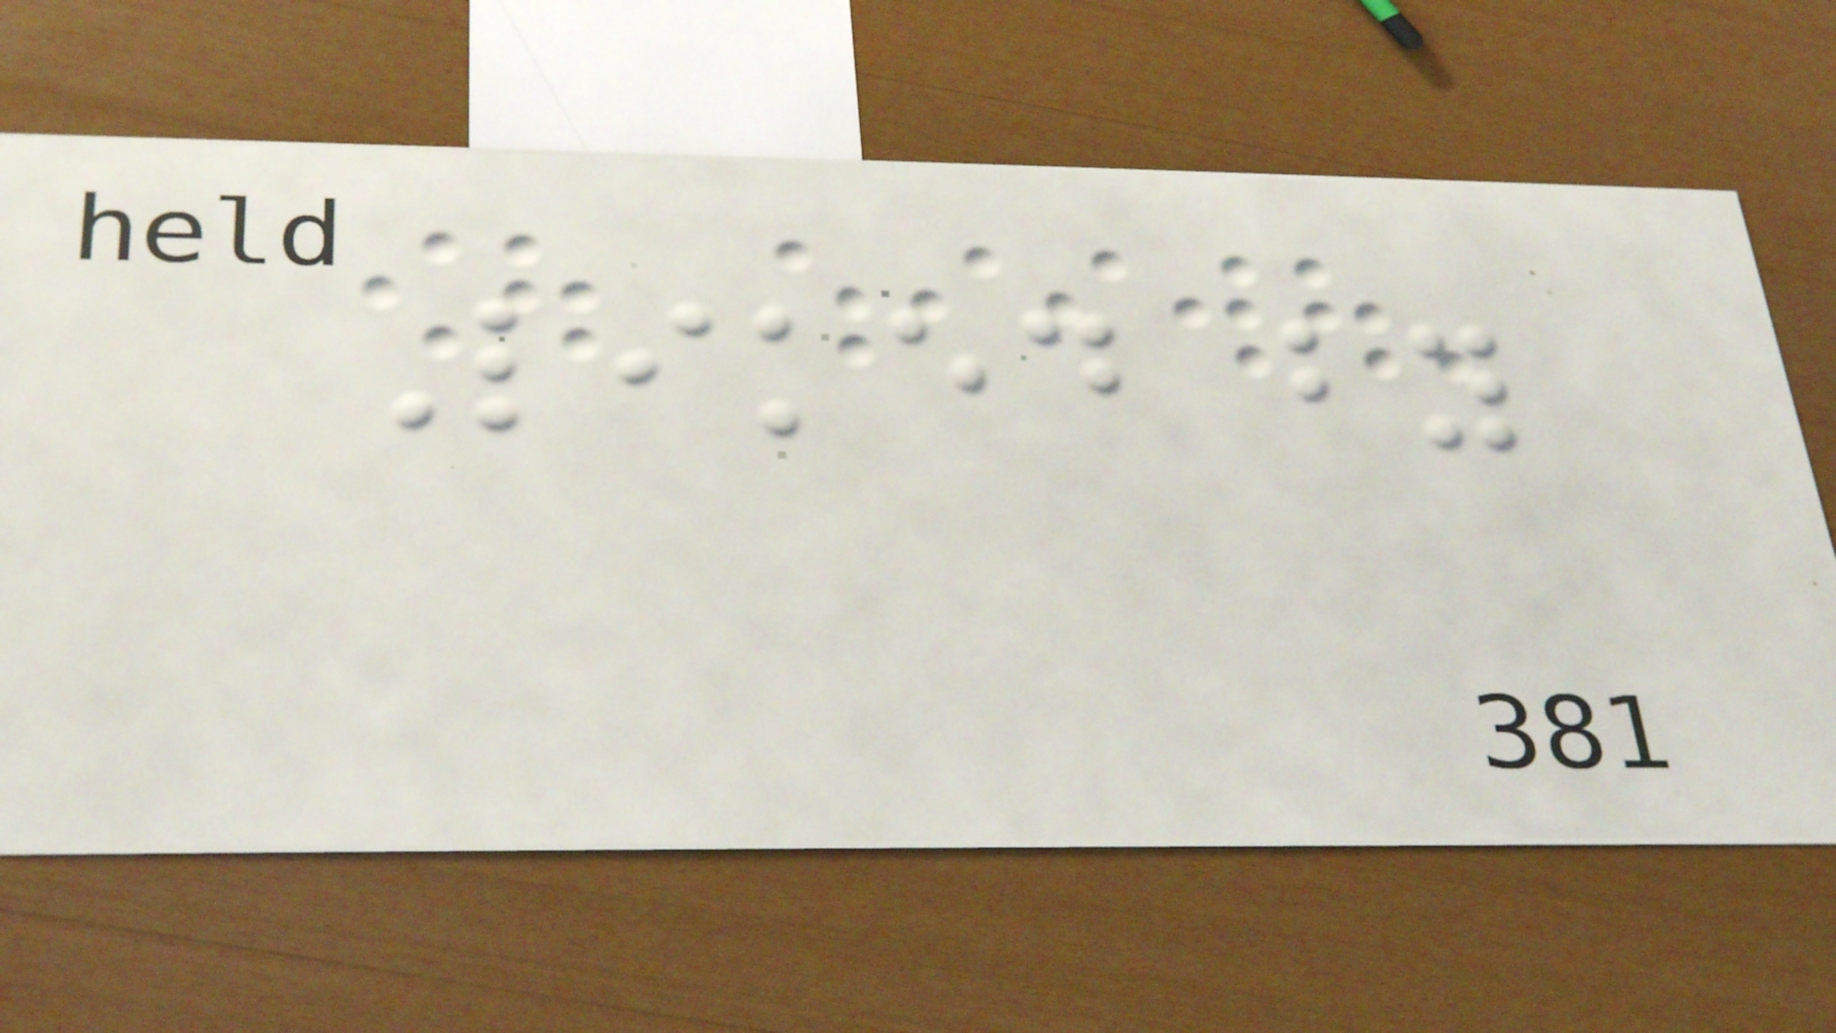Liked by
